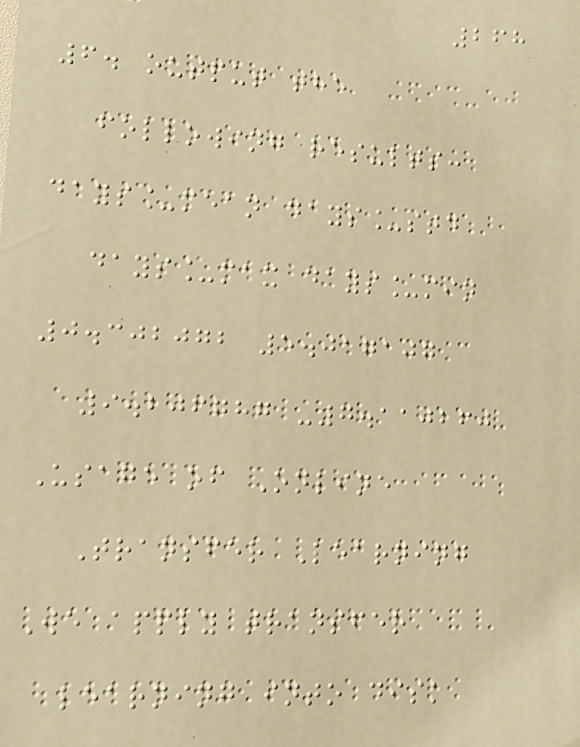268
6. output the
following results:
days_mean days_std
days_max days_min
0.302072 5.017107
9.206787 -7.110260
Usage of Online
Transfer Learning
We apply transfer
learning into disk
